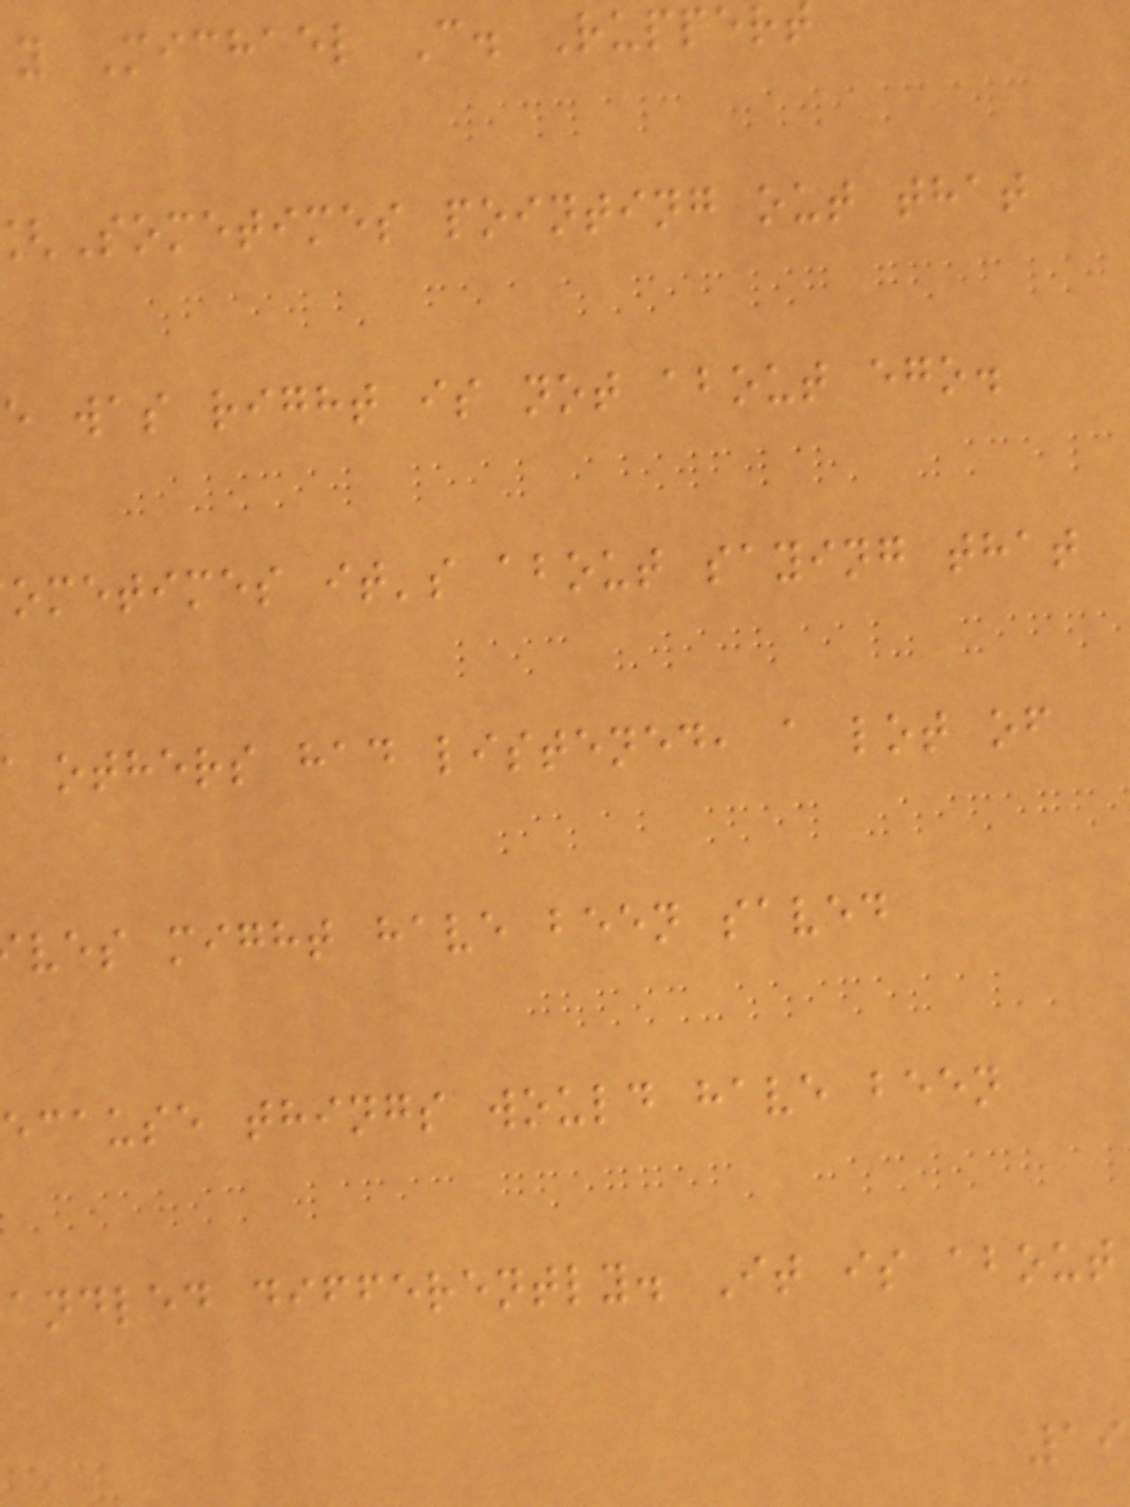y Michael C. Ruppert
Sometimes pointing out that
e was right is not about ego.
ometimes it's about saying that
others had listened, a lot of
ves might have been saved
ecause things would have been
andled differently. It is about
